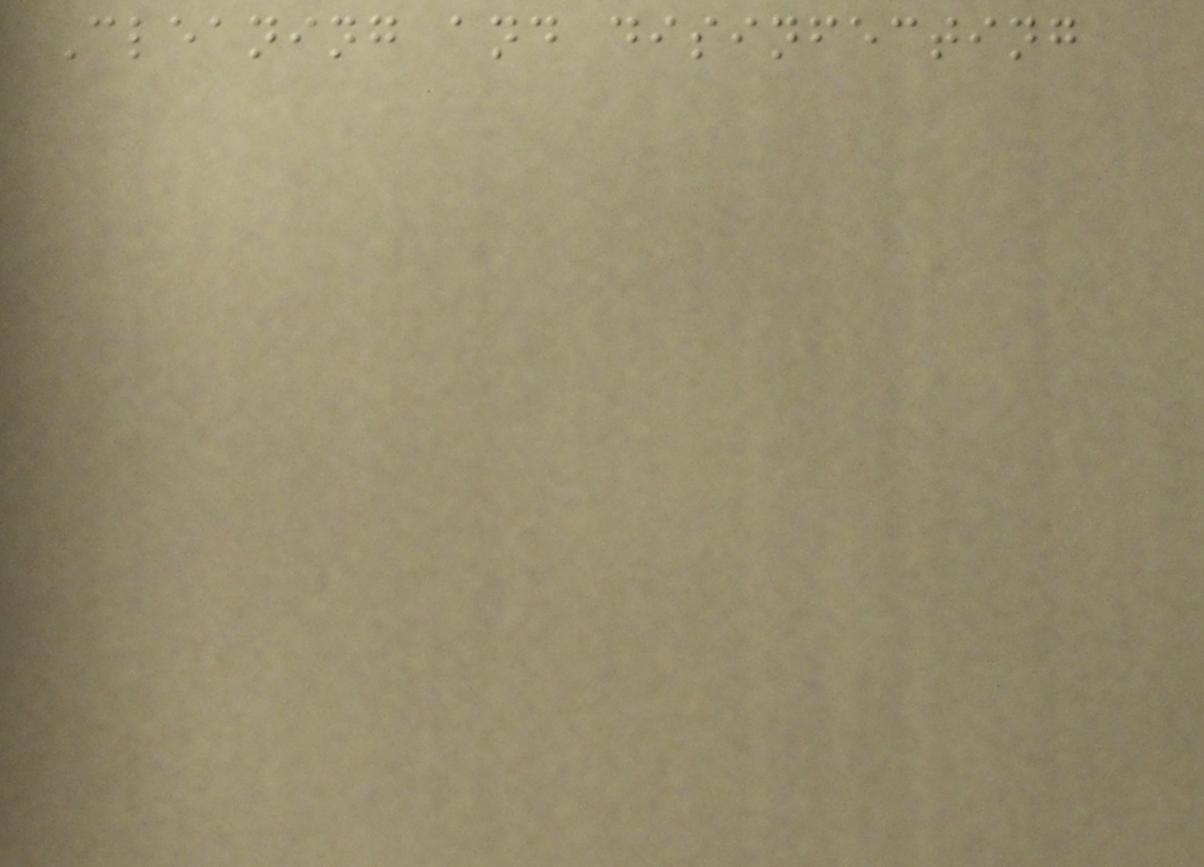Cleaning and disinfecting
